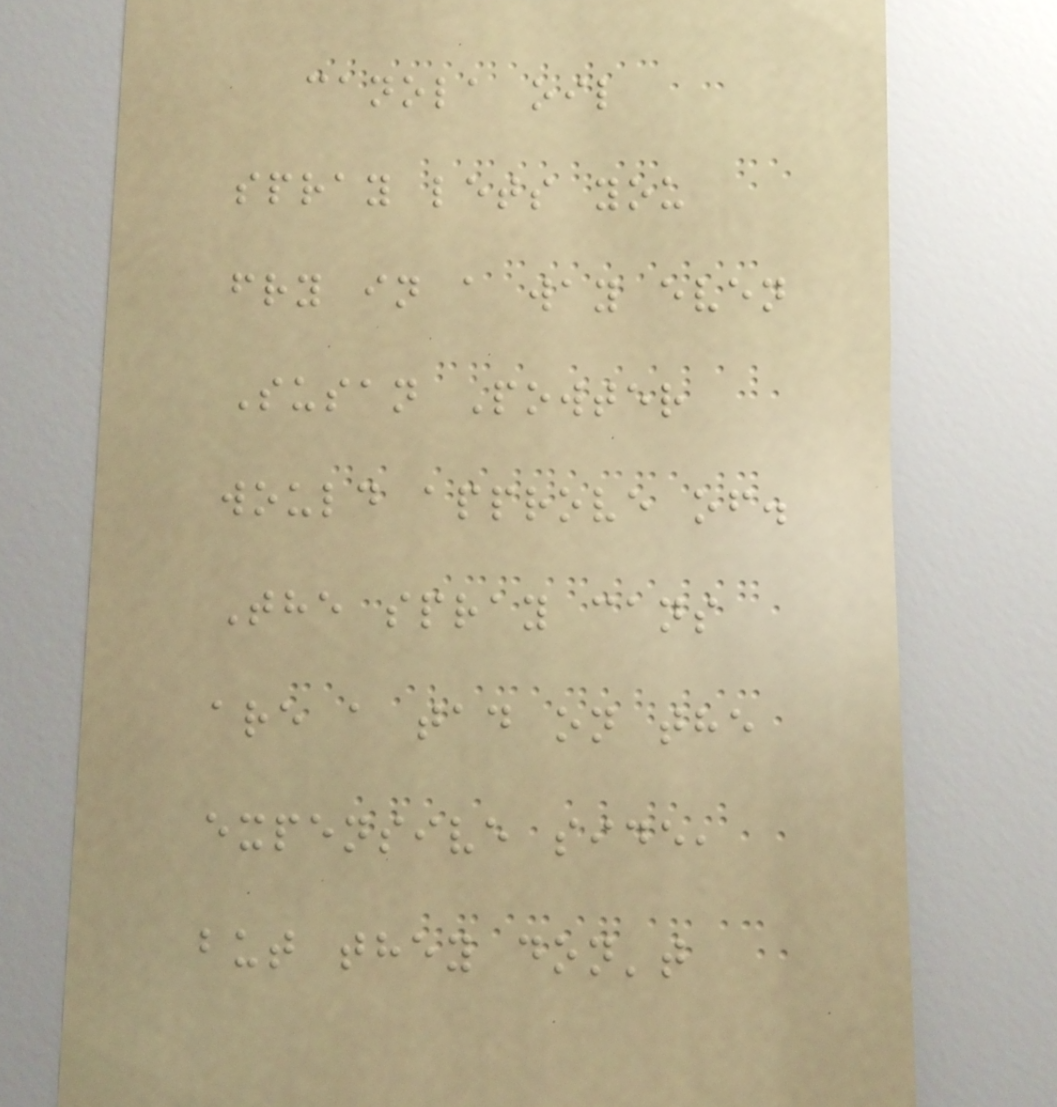canola oil
spray lets you
fry in a way even
Susan Powter
would approve of.
The spray cans
are a tad on the
expensive side,
but they don't
